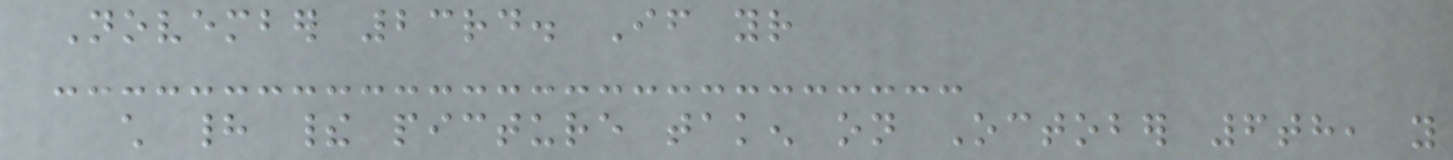November 23rd. If your
child had their picture taken on October 6th, you
